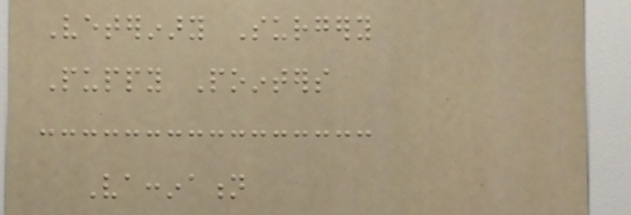Veterinary Surgery
Puppy Pointers
Vaccination
